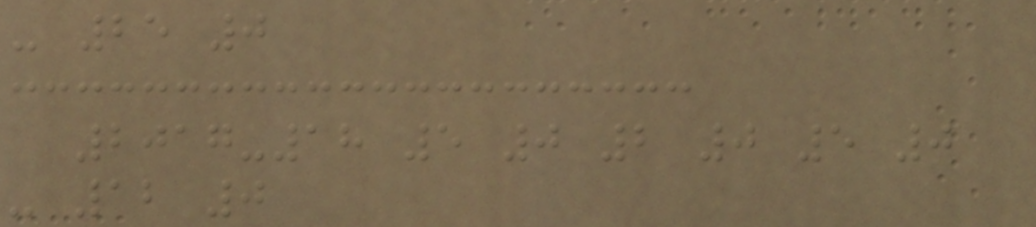- 25 0
2017-18 5 0 2 0 5 0
- 12 0
